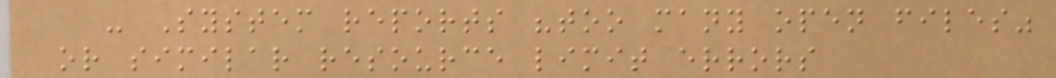- System reports "too many open files"
or similar resource limit errors
